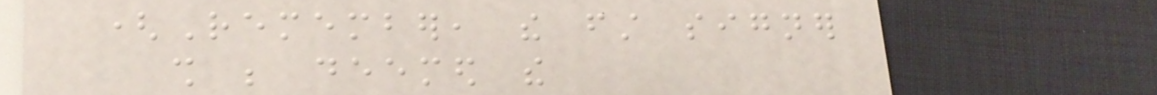(Remember, the first signer
shall be deemed the
